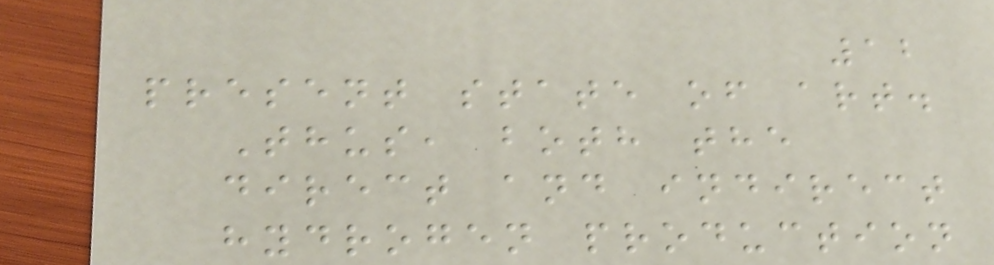12
present state of art.
Thus, both the
direct and indirect
hydrogen production
